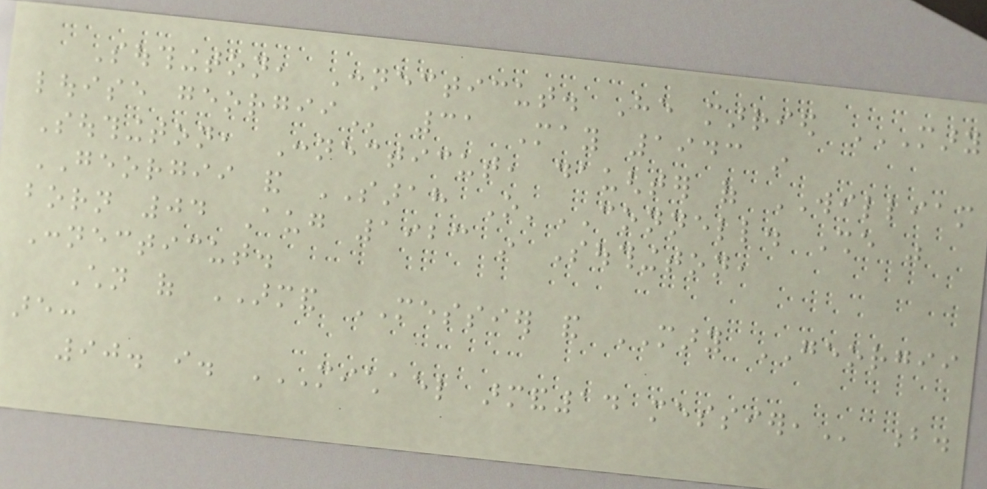Southington, Connecticut. He married MARY
LOUISE GEORGII 31 May 1943 in
Southington, Connecticut, daughter of WILLIAM
GEORGII and SARAH O'CONNELL. She was
born 04 Aug 1923 in Southington,
Connecticut.
Children of ARMAND MESSIER and MARY GEORGII
are:
90. i. MICHAEL ARMAND14 MESSIER, b.
